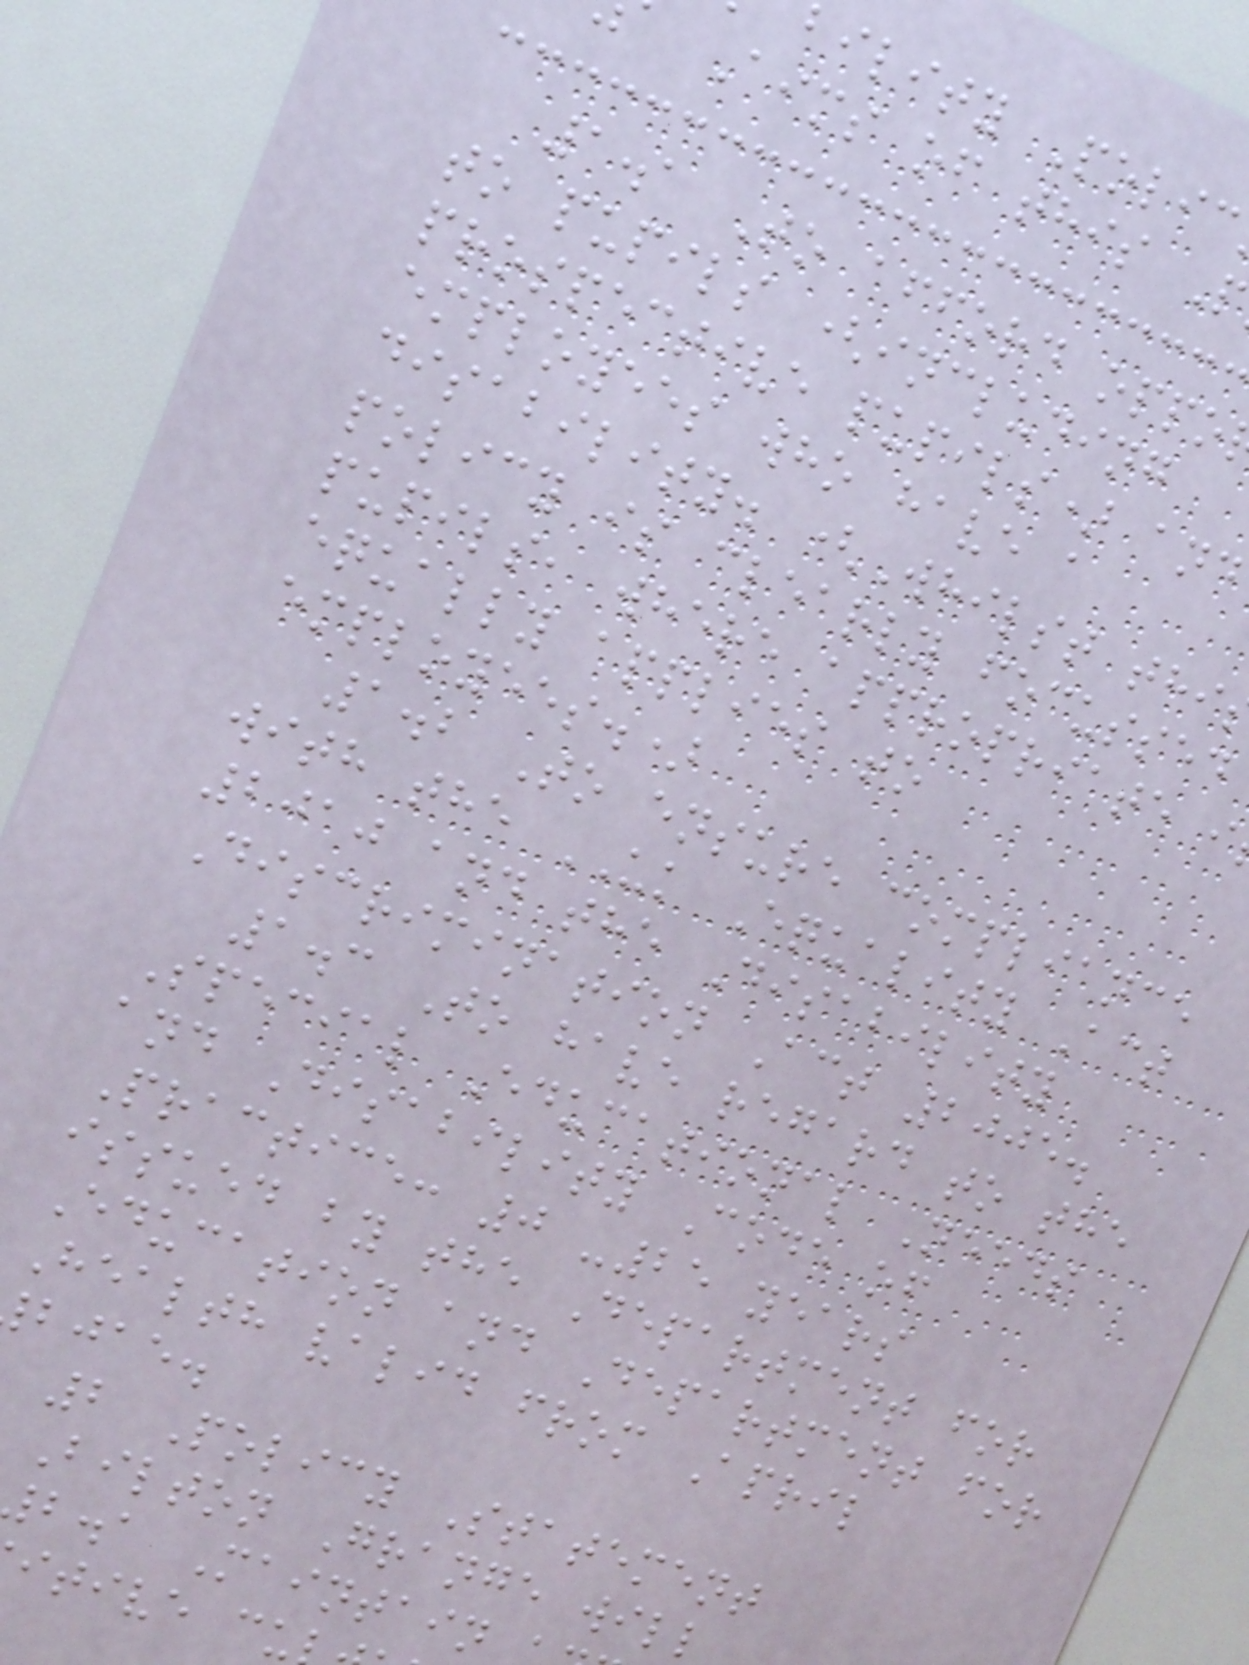bility Polic
Aims of this P
1.1 To afford oppo
to pupils (including
prospective pupils) and
employees who have a
disability. (Whilst thi
policy is clearly focussed
pupils, where appropriate i
equally applies to
employees.)
1.2 To ensure compliance
with the UK Equality Act
2010 and the Disability
Discrimination Act 2005.
1.3 To have regard to the
Special Educational Needs
and Disability Code of
Practice: 0 -25 years
issued by the Department for
Education and Department for
Health valid from April
bjae.
2 Policy Statement
Bilton Grange will
b.a Maintain
itive cu
